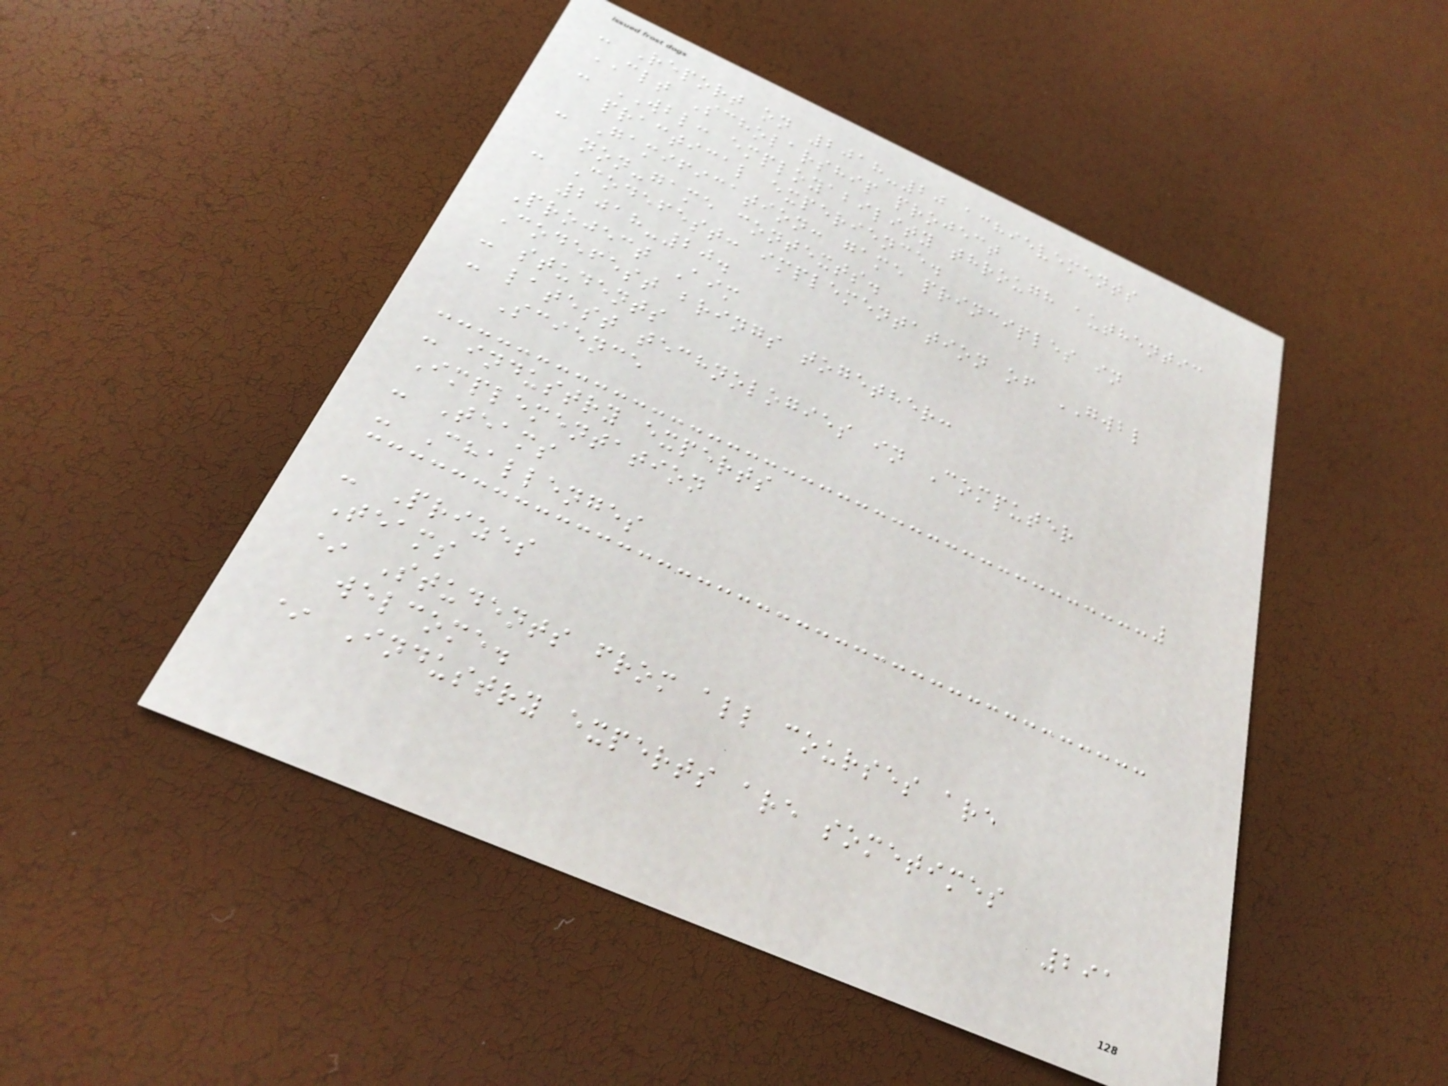- Report on 2018-20 achievements
CLT Scholarship project
- WBL: employability through authentic
practical experience.
- Gamification: game principles in
non-game contexts.
- Codefest: implementation of GWBL
2018-20.
Project Aim
Codefest brings together:
- students
- latest technologies in Computer
Science
- industry experts
Implementation
- Teams
- Challenges
- Prizes
Teams
* Students from all courses are
welcome.
* Industry experts are sometimes
291
